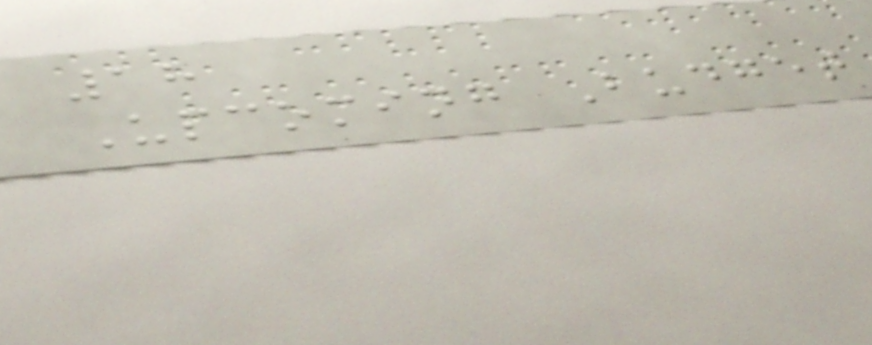18
Upcoming Budget
